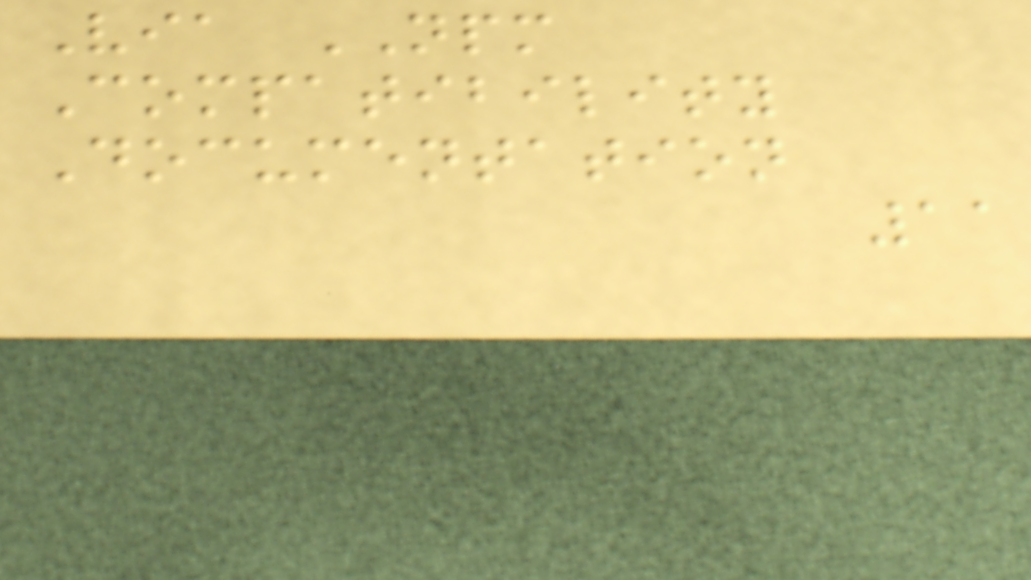Via NPM
Compatibility
Documentation
11
